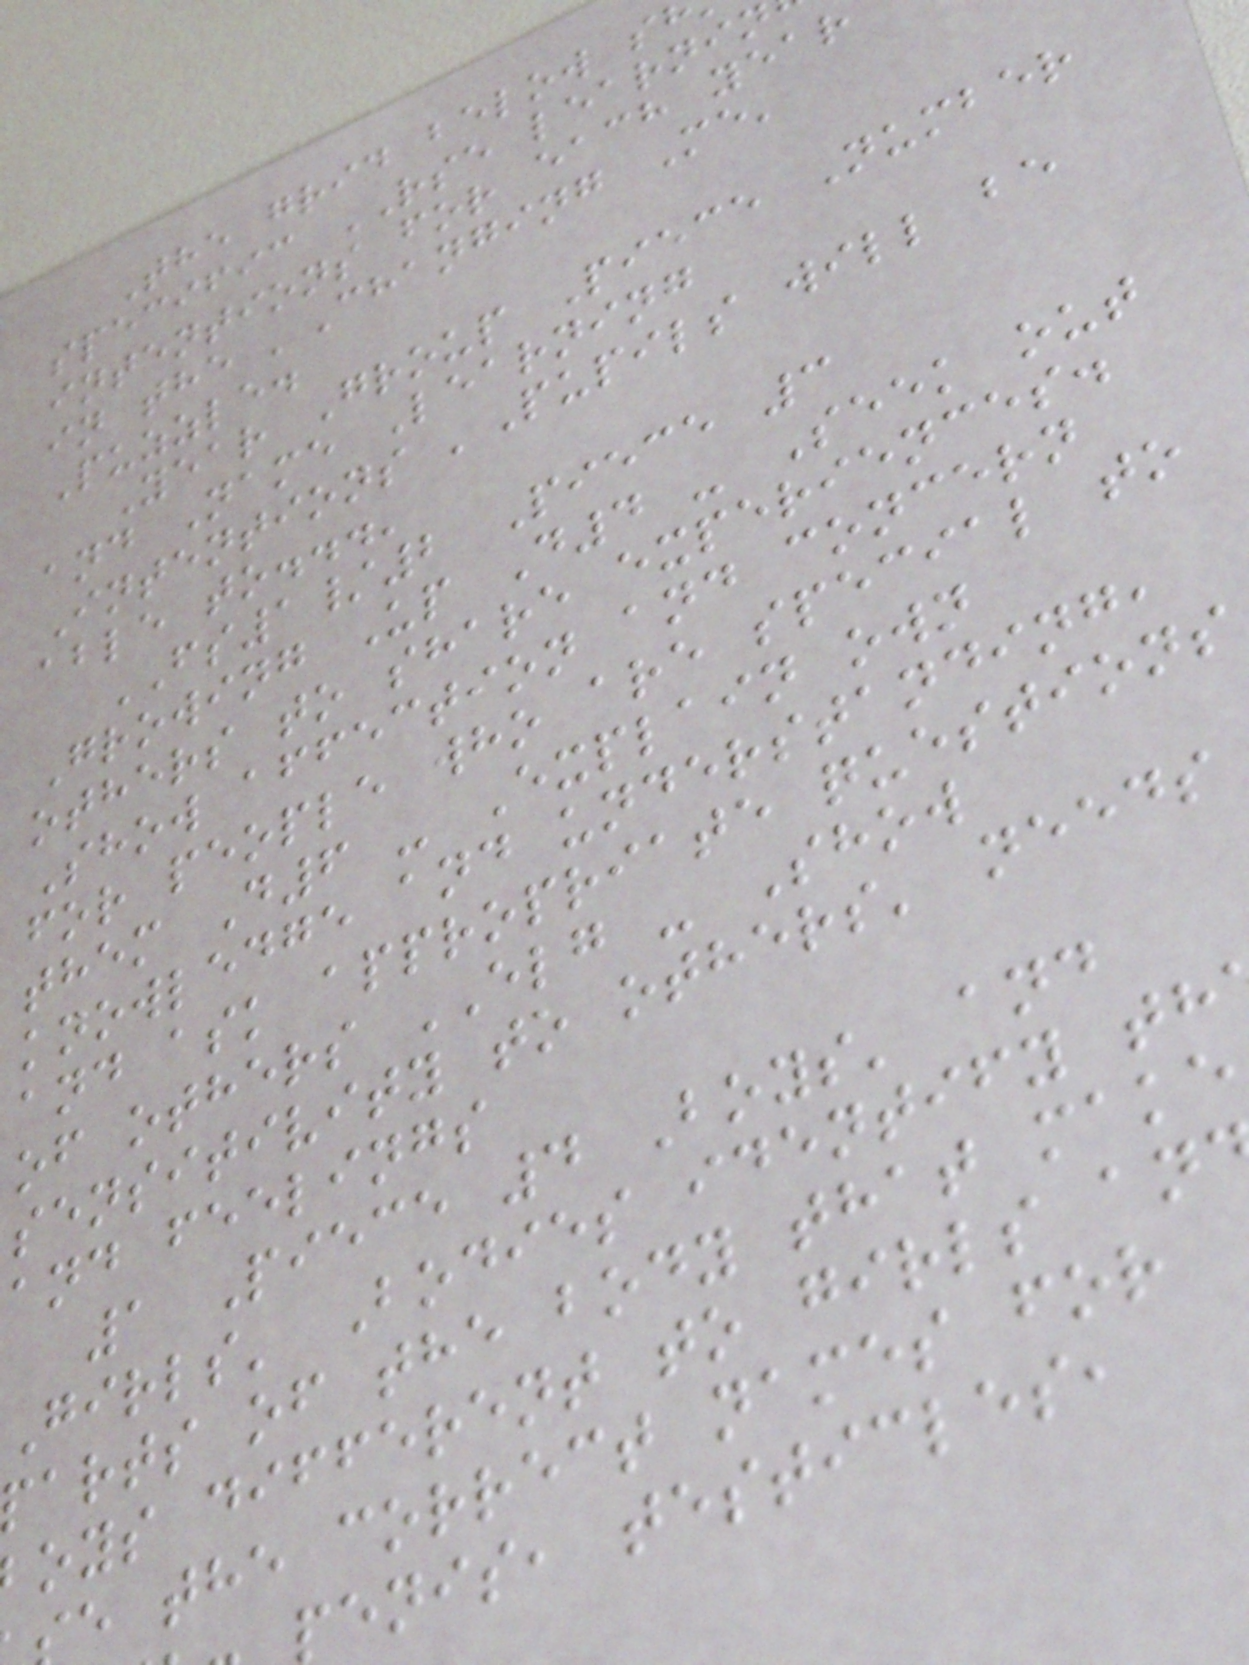The grid below s
specific RSE learnin
intentions for each year
in the 'Changing Me'
Puzzle.
Year Group Piece Number
and Name Learning
Intentions 'Pupils will be
able to...'
FS1/2 Piece 3
Growing Up D4 - Seek out
others to share experiences.
Show affection and concern
for people who are special to
them D6 - Explain own
knowledge and understanding,
and ask appropriate questions
of others ELG - Show
sensitivity to others' needs
and feelings
1 Piece 4 Boys' and
Girls' Bodies identify th
parts of the body that make
oys different to girls an
e the correct names for
penis, testicles,
